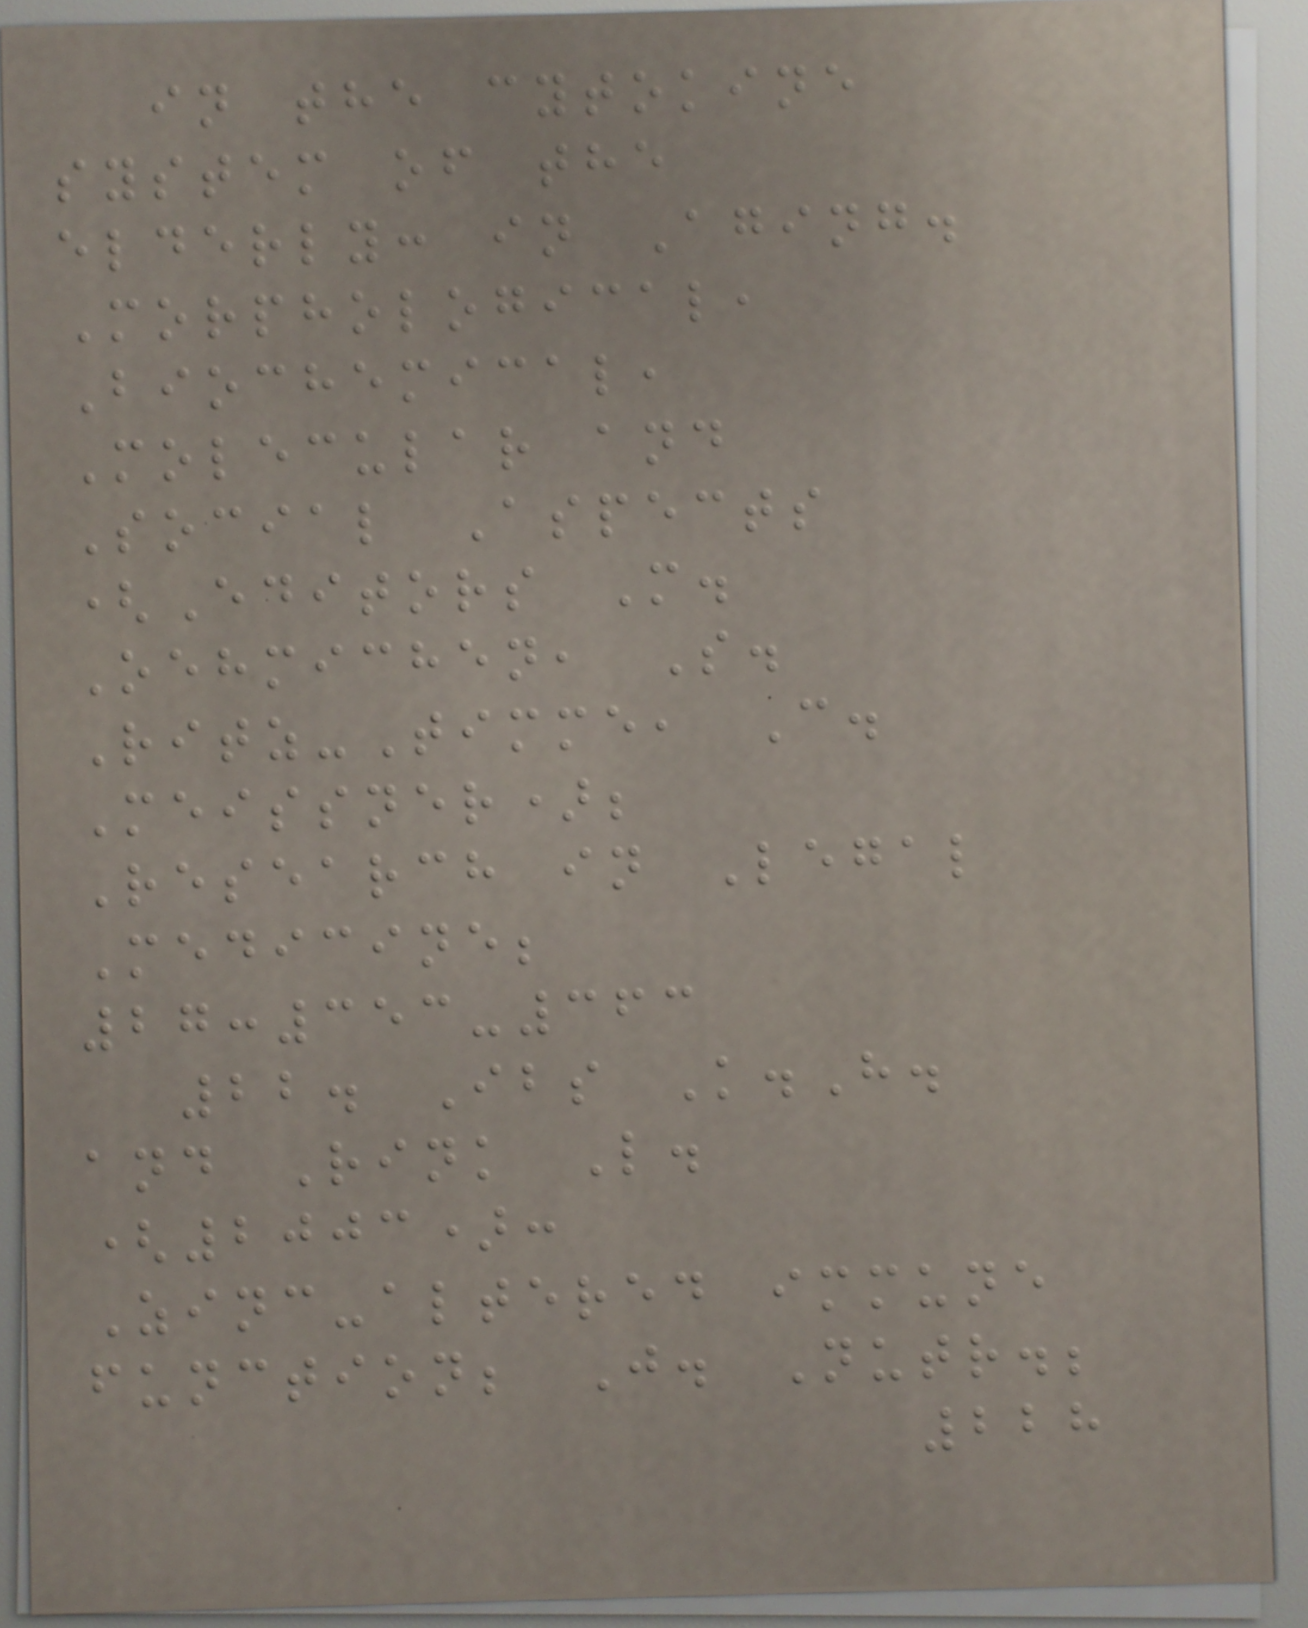in the cytokine
system of the
elderly: in Aging.
Morphological,
Biochemical,
Molecular and
Social Aspects
(Editors M.
Oehmichen, S.
Ritz-Timme, C.
Meissner);
Research in Legal
Medicine;
27:353-363
22. Ibs K.H.
and Rink L.
(2003):
Zinc-altered immune
function; J. Nutr.;
228
